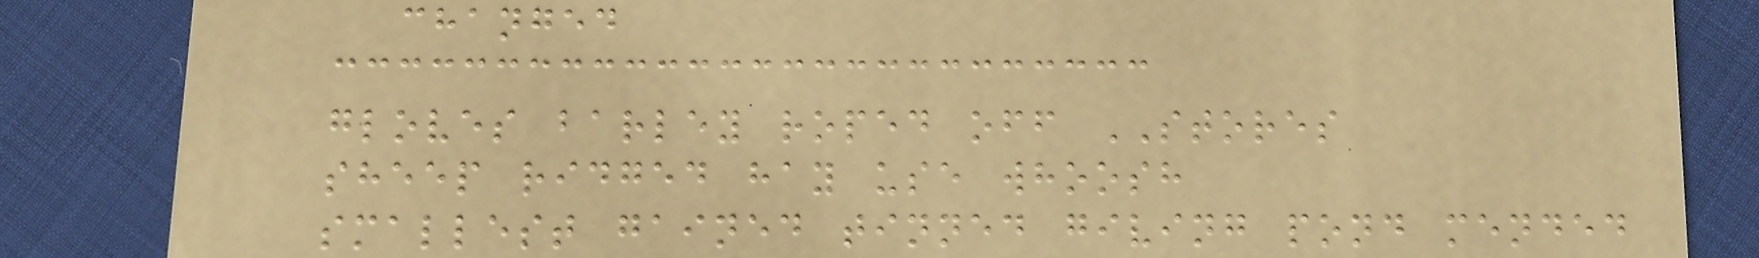changed
gloves barley roped off STORES
sheep ridged hay use whoosh
smallest gained tinned giving pond mended
